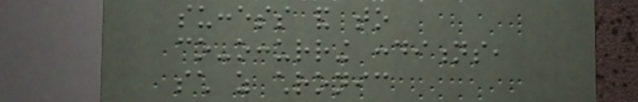success and to
co-occurring conditions,
such as chronic
